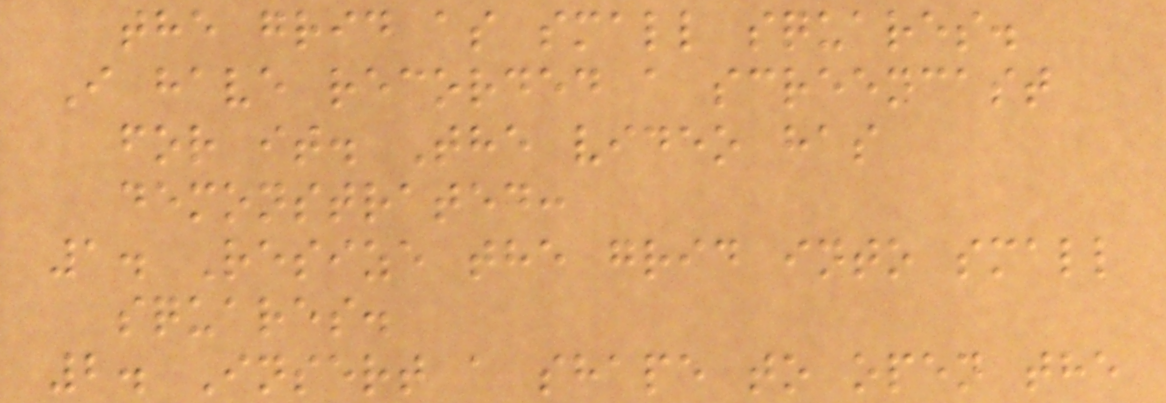the grid as small squares.
I have recorded a screencast
for it. The video has
demonstrated:
1. Resize the grid into small
squares.
2. Insert a shape to open the
